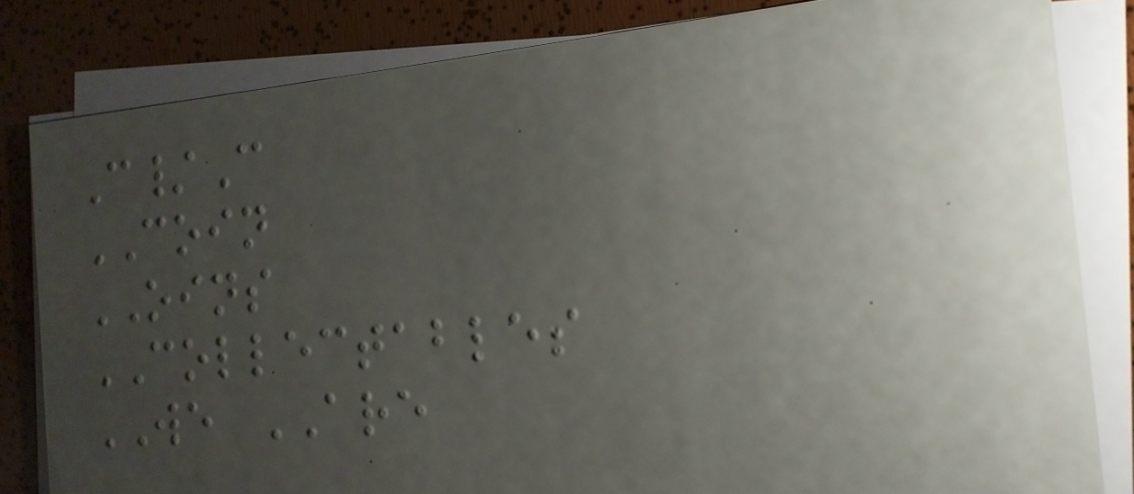C/C
COIN
OINS
COLLECTABLES
WE ARE
